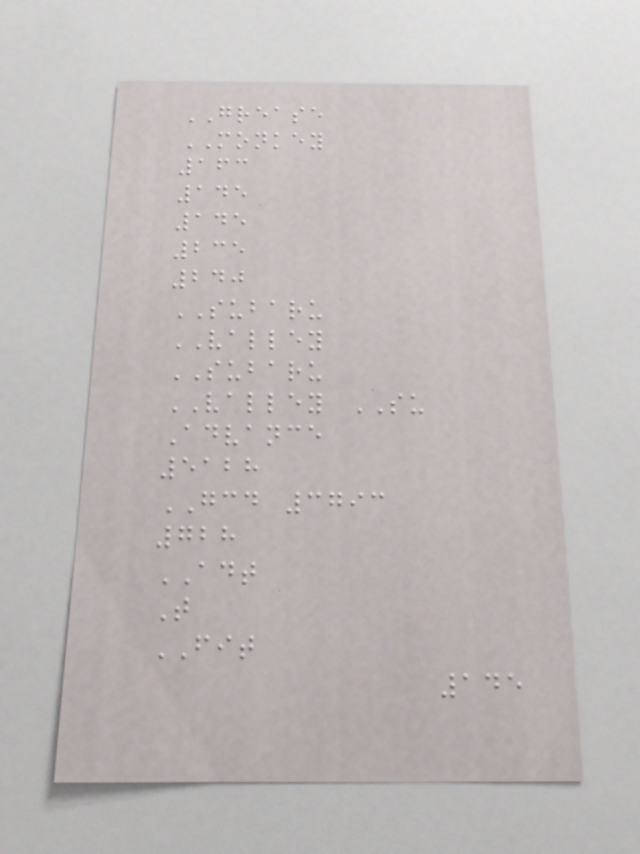GREASE
MONKEY
163
145
145
235
240
SUBARU
VALLEY
SUBARU
VALLEY SU
Advance
5128
GCD 3793
728
ADT
T
FIT
145
